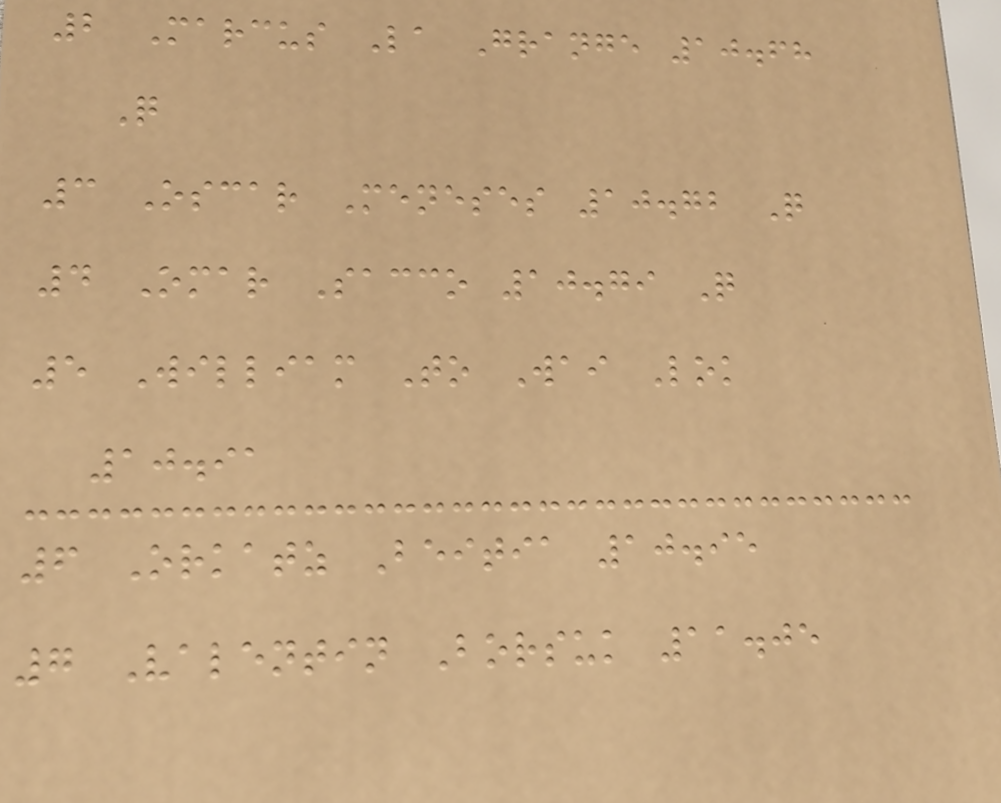2 Marcus La Grange 10.68
Q
3 Oscar Meneses 10.72 Q
4 Omar Sacco 10.79 Q
5 William To Wai Lok
10.91
6 Orkatz Beitia 10.95
7 Valentin Borsuk 11.05
